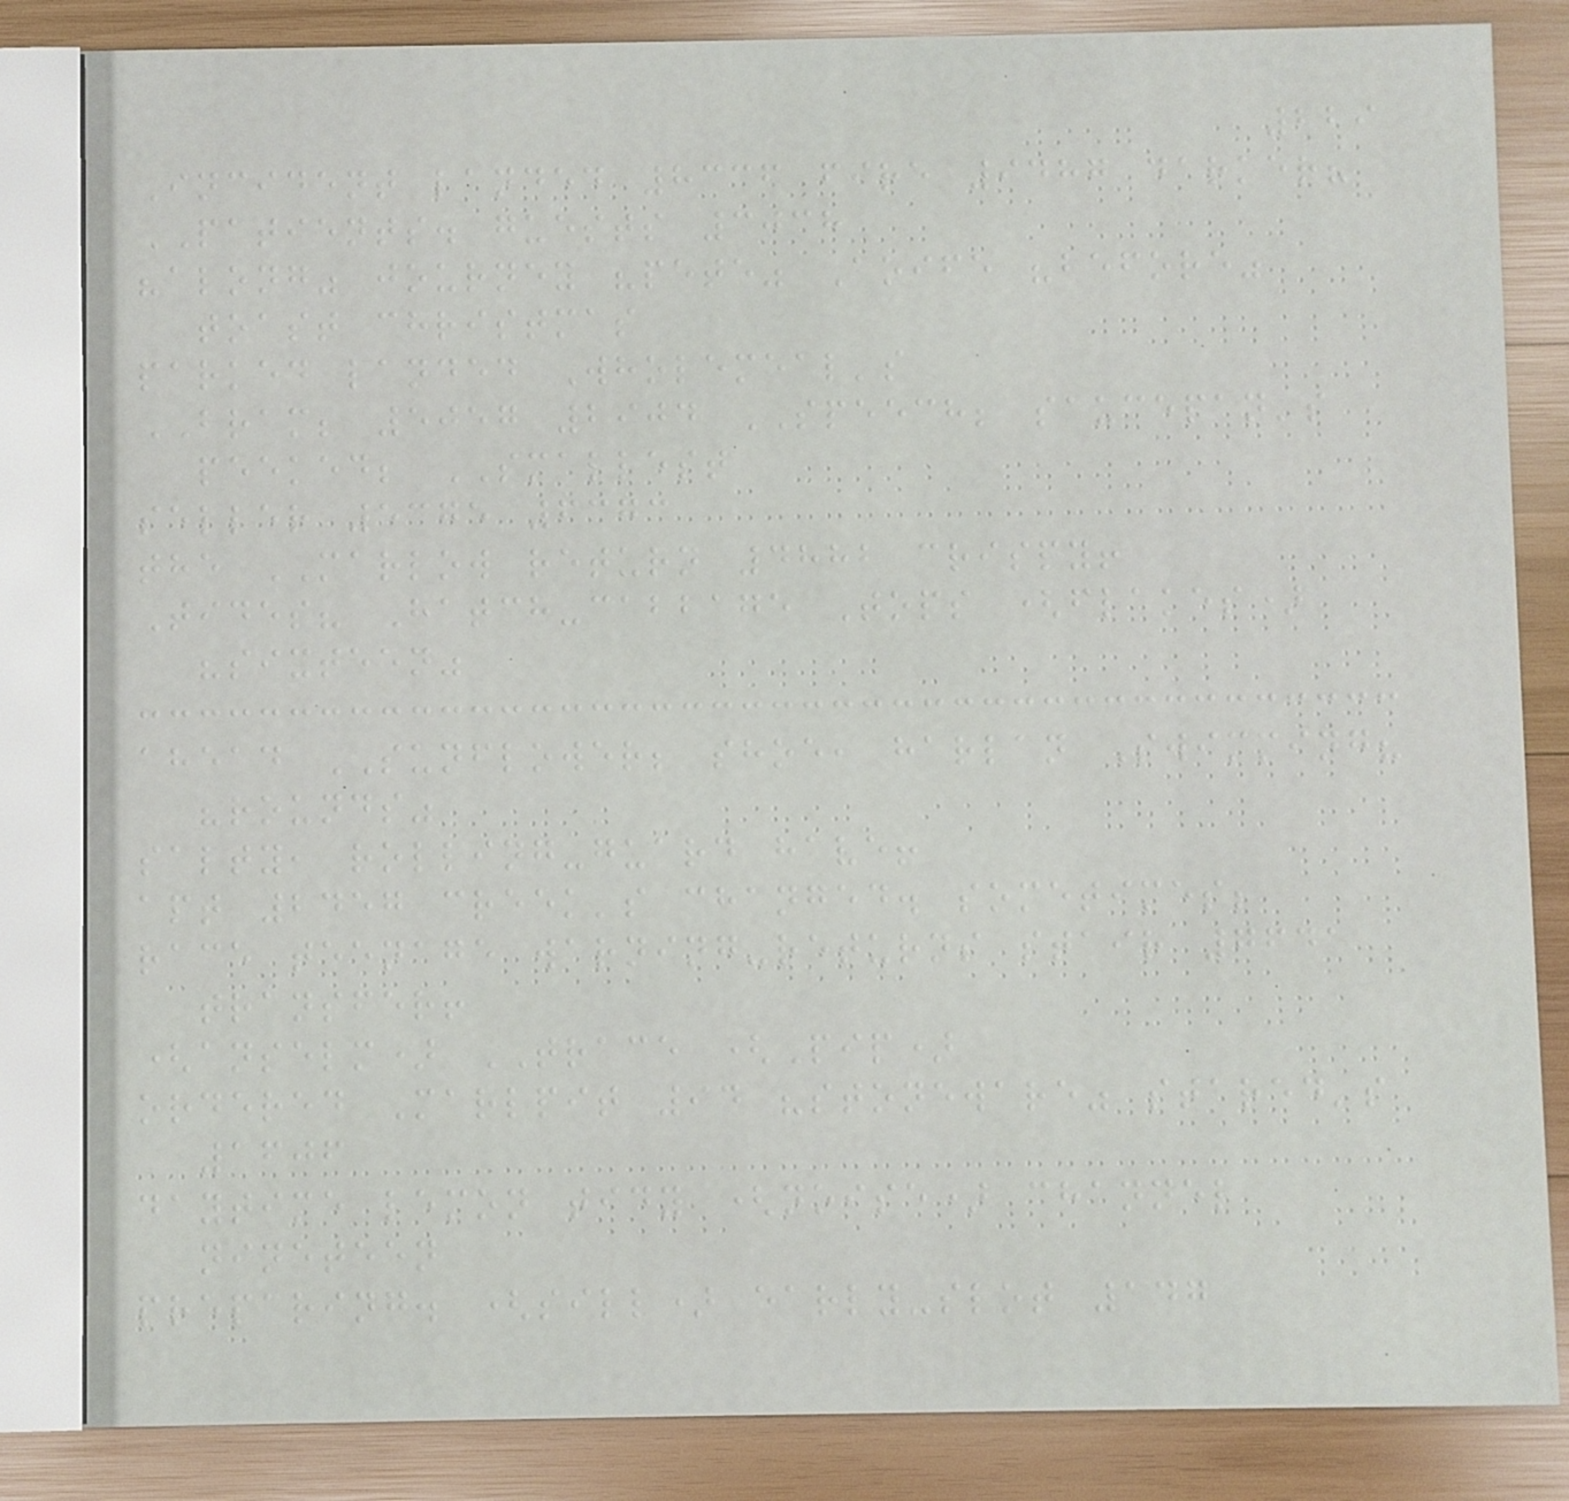229
Incident landed 8336 fire 9487 darker?
PATIENTS. guests 3038
"along" journey "pete" Aoife "before"
toast christmas
parked landed Wholemeal's
BRAM; 5057 2904 SPEECH; saucepan's
peeked; SMALLEST
seller 5375 6373
the MARLOW return 4882 crispy!
Tides? Hatch-cabbage Tops (flakes)
"sixteen"
ahead SUNFLOWER; shoe, harlan Swimming?
"rounds"
salty, rolling-guard have!
apt 2457 creek's changed. sometimes;
race teenage warning-returns stair 7641
transfer!
(anselm) TRACE (Pip)
ordered Marlpit 94 "stoneware" stared's
1606
daytime lemon tidy (noise) channel
nineteen
preparing. (sill) early-slot 147
